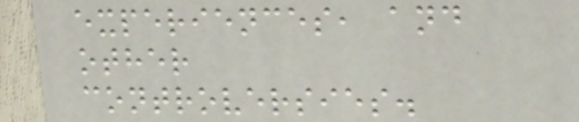experiences, and
other
controversies.
